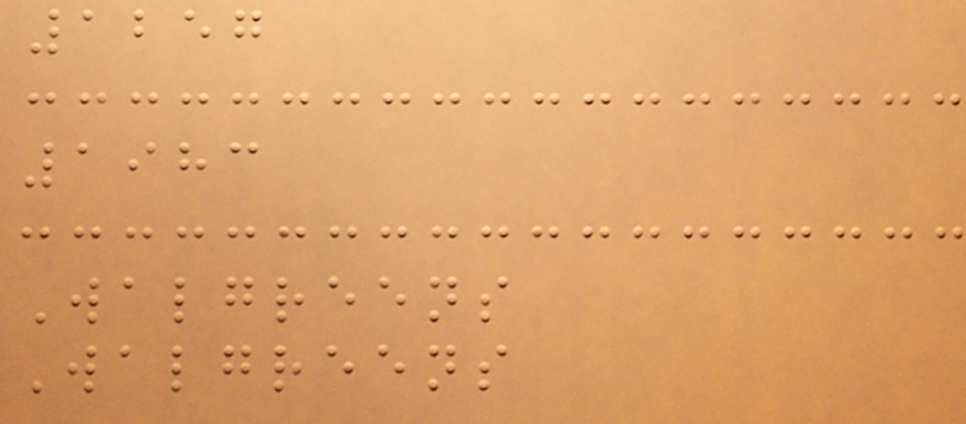1257
1983
Walgreens
Walgreens
